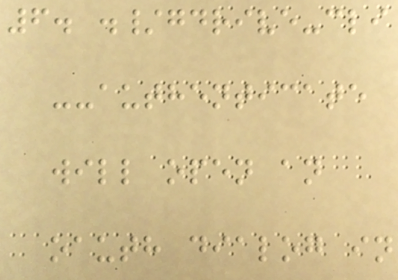6. ./gdrive-cli
--authenticate
will open an
oauth dialog in
